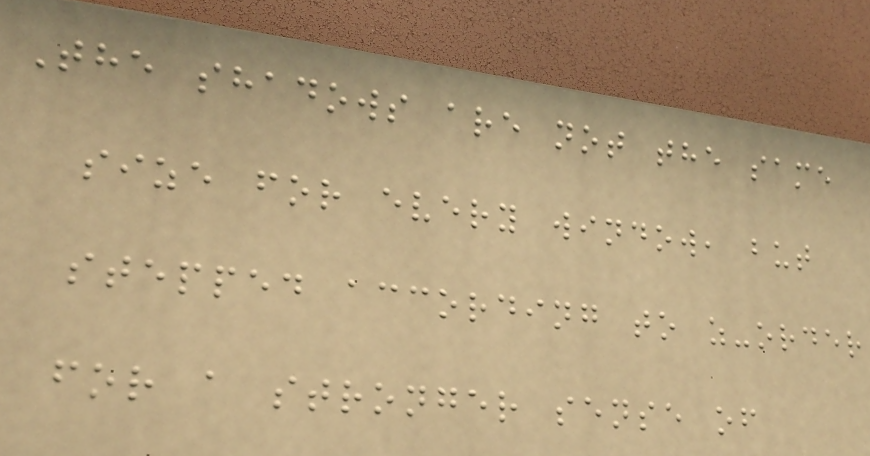The shadows are not the same
size for every window, but
stepped according to z-order
for a stronger sense of
